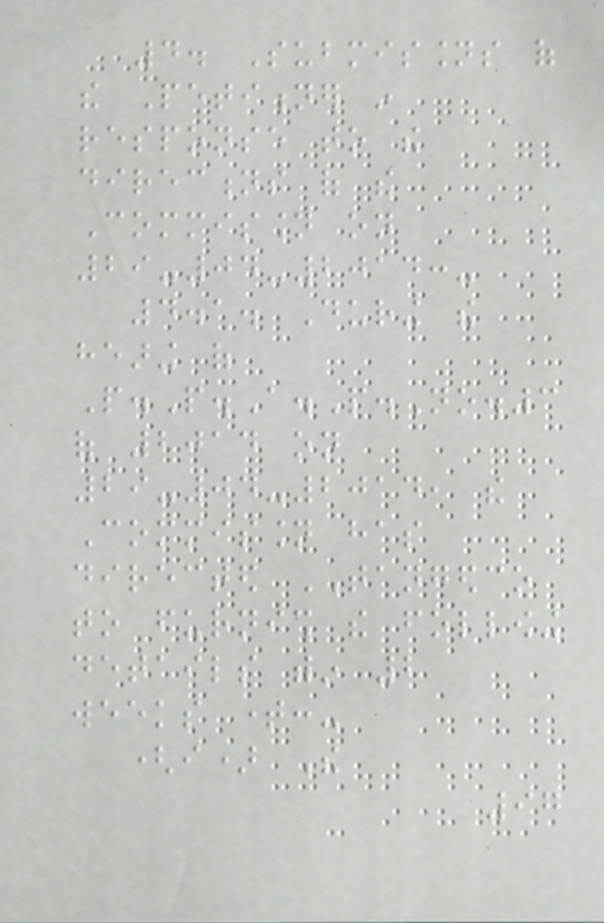4. Submissions of
the Petitioner in
response to the
directions of the
Commission on
29-04-2014:-
4.1. During the
hearing of
P.P.A.P.No.3
of 2014 on
29-04-2014, the
Commission has
directed TANGEDCO
to furnish the following
details within 2
weeks time:-
(i) The
97
